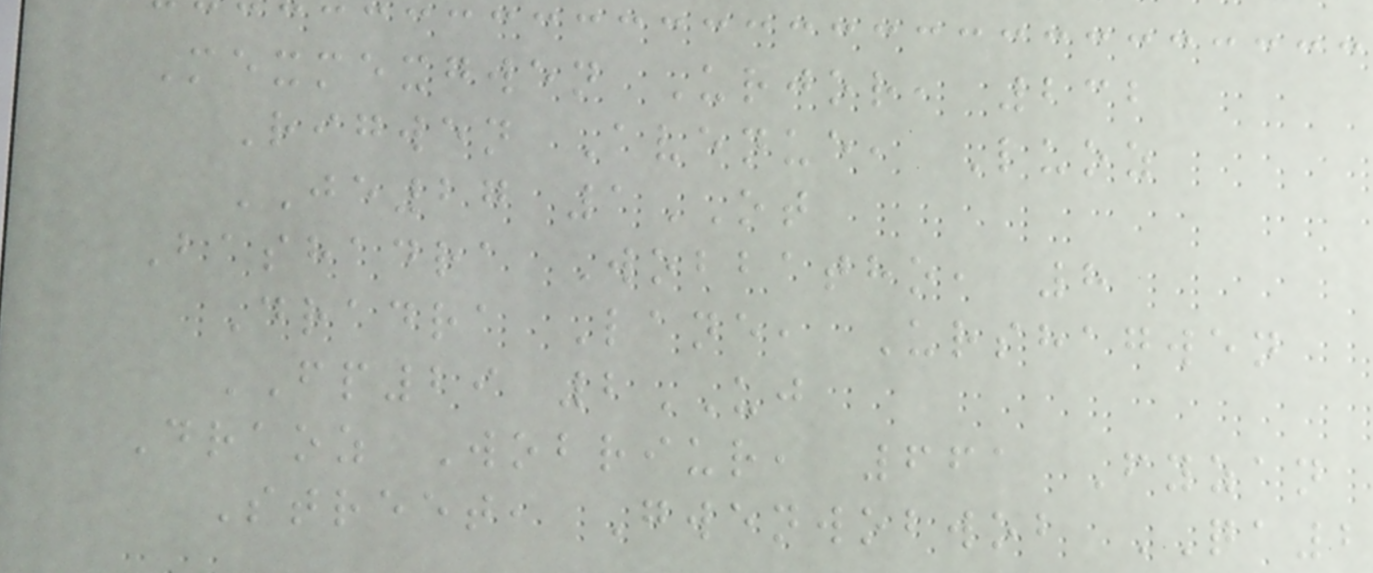Mexmexgwen Urjor, 232
Rigwen Avenue, Luoz
JE27 1OT
Bashadra Wobbatho, 8
Dradra Lane, Urshagwen
FP29 2UJ
Draoz Wobriur, 661 Fyzan
Street, Gwenwobwob QA2
